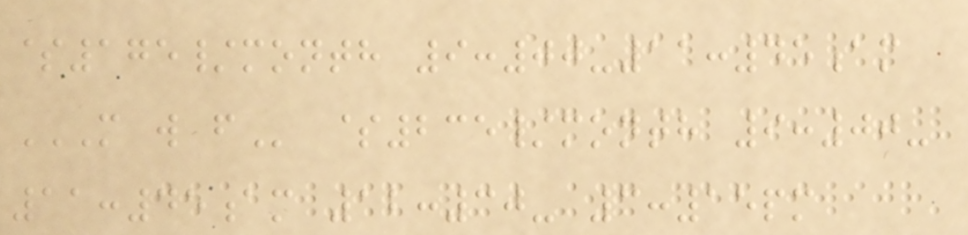$175/month 9:00-11:45am
M W F $235/month 9:00-
11:45am 12:30- 3:15pm
